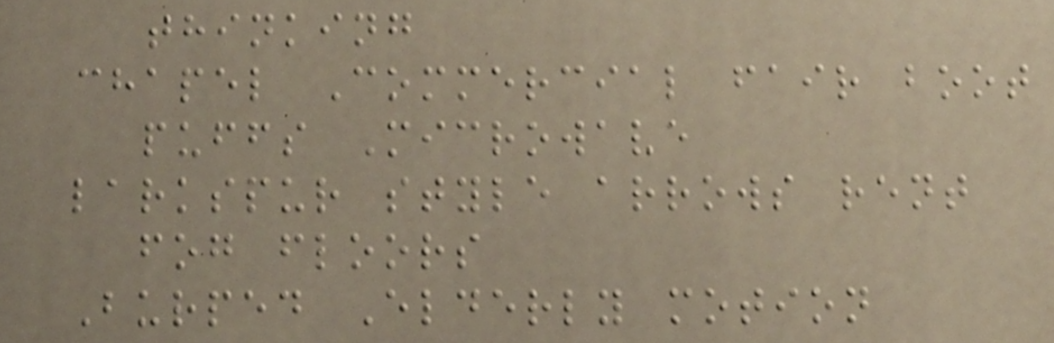thinking
chapel Commercial fair boot
puffs Microwave
larkspur style arrows rent
fog floors
Burped Elderly motion
